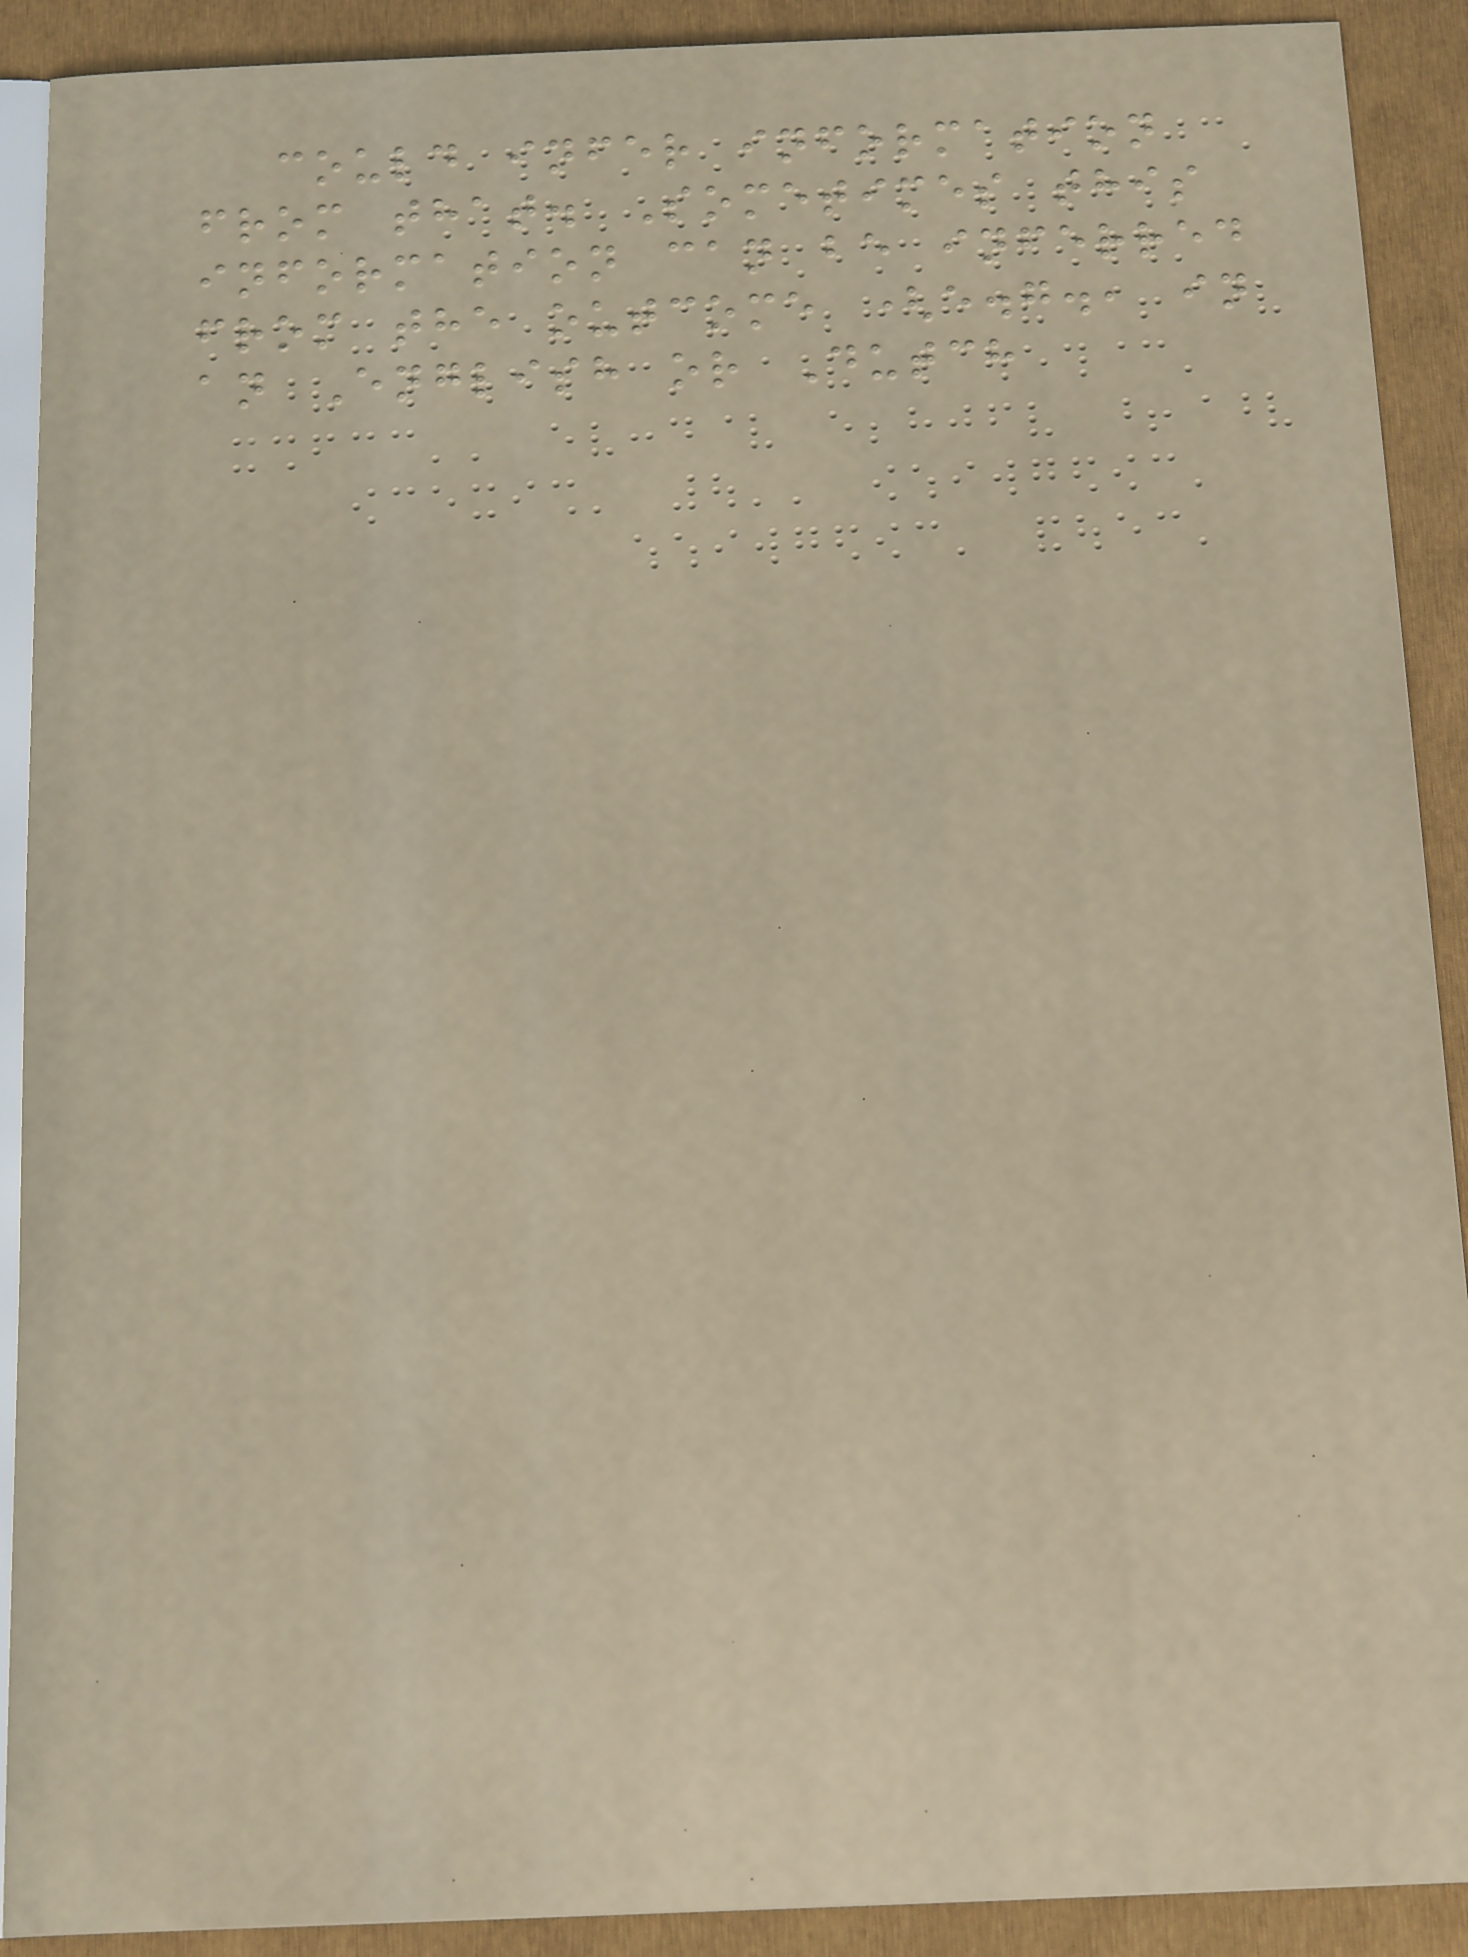could infer information
from that. Sometimes this
information can be inferred
from the outcome (e.g., in
an English or Dutch
